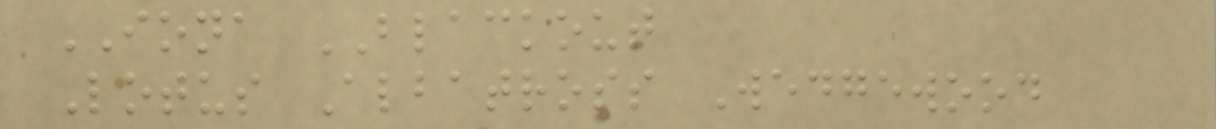IONA BLACKOUT
Lotus Albatross Wedgewood
